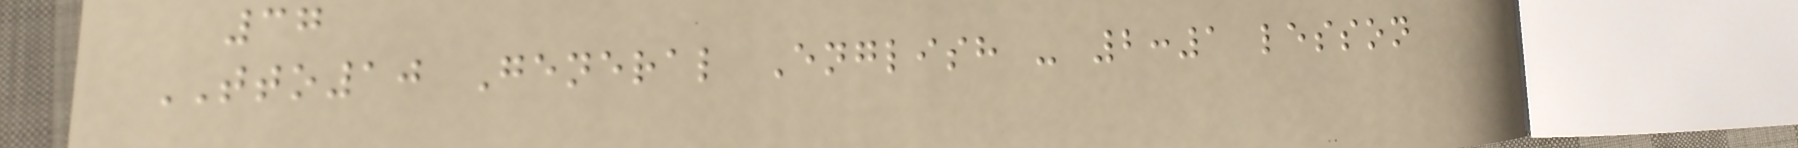37
TTO10 General English - 2:1 lesson
